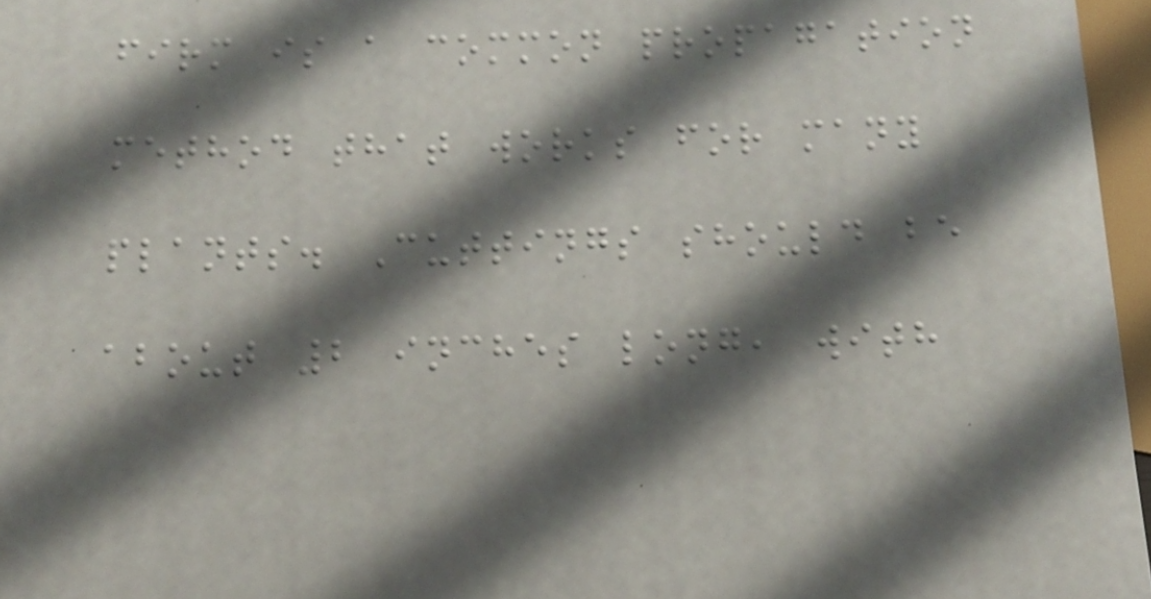firm is a common propagation
method that works for many
plants. Cuttings should be
about 2 inches long, with
